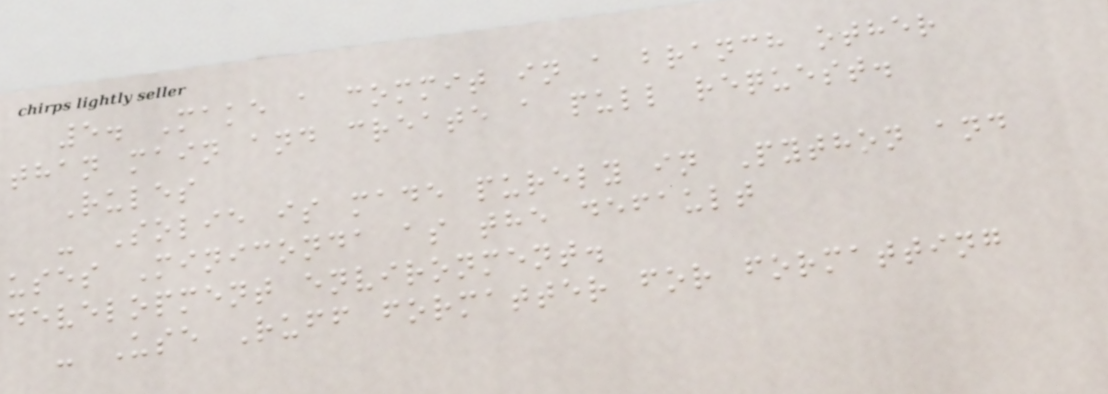5. Make a commit in a branch other
than main and create a pull request.
Rules
- Solie is made purely in Python and
uses Miniconda as the default
development environment.
- Use Ruff formatter for formatting
